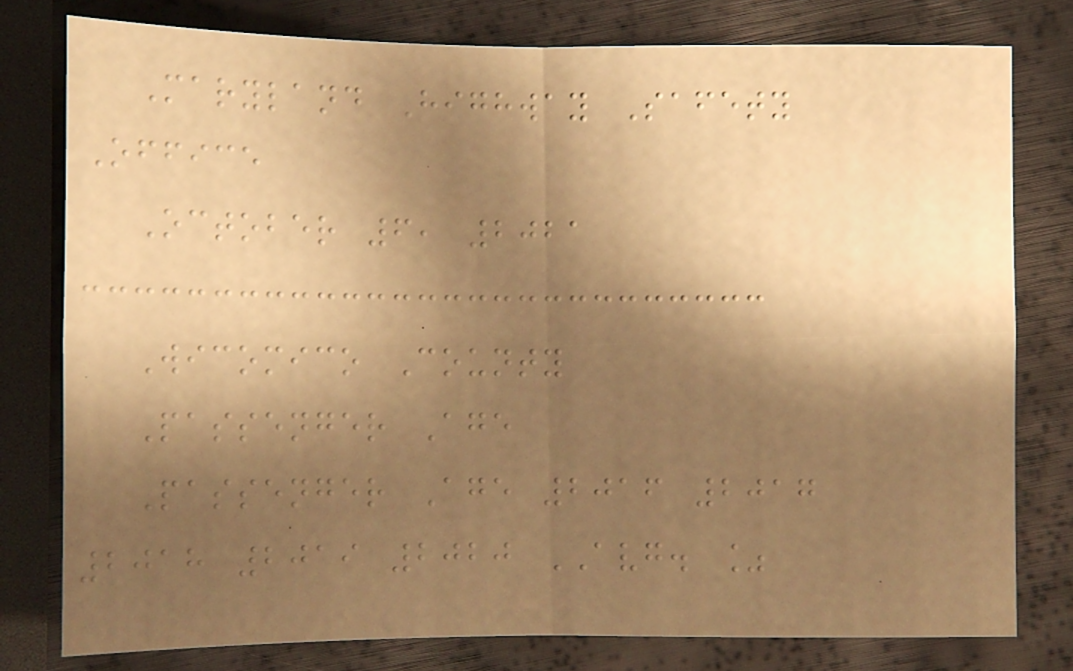Maryland Highway Safety
Office
October 6, 2021
Wicomico County
Passenger Age
Passenger Age 2016 2017
2018 2019 2020 AVG. %
